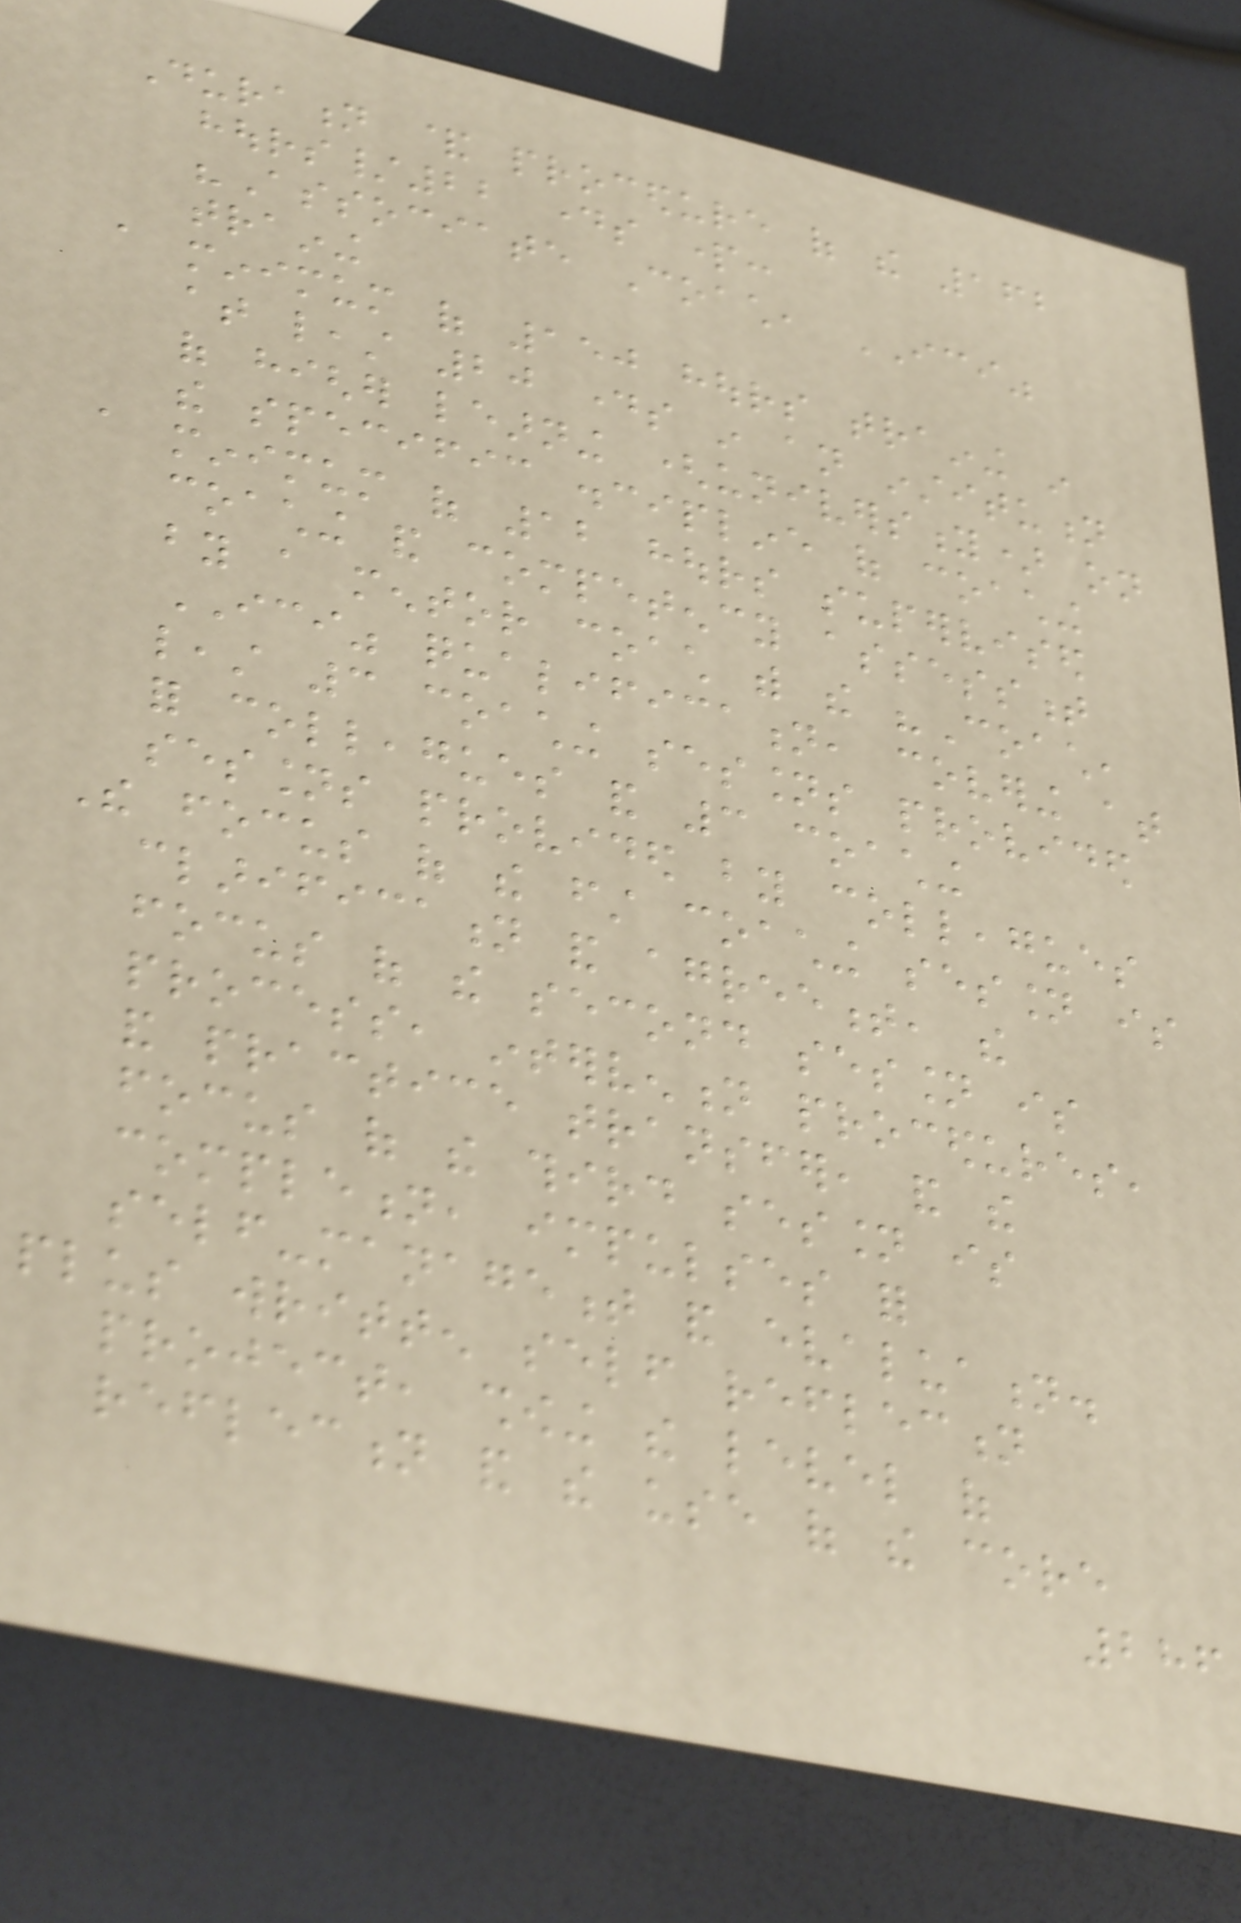Duration & procedure of the 162
hours/22 days part:
"Associate Coach, ICI"
training
a minimum of 150 hours training in
at least 20 days in an institution
of higher learning (university) on
the specific discipline of coaching
a minimum of 12 hours supervised
coaching and competency assessment
by a mentor coach with the "Coach,
ICI" qualification, covering at
least 3 coaching sessions provided
for colleagues and 3 coaching
sessions provided by colleagues
The focus of the first coaching session is
clarification and agreement, the
focus of the second session is
process, intervention procedures,
and practice transfer, and the
focus of the third session is
completion, impulses for
self-management and evaluation.
plus written self reflection
project, showing the level of
reflection and the use of the core
286
